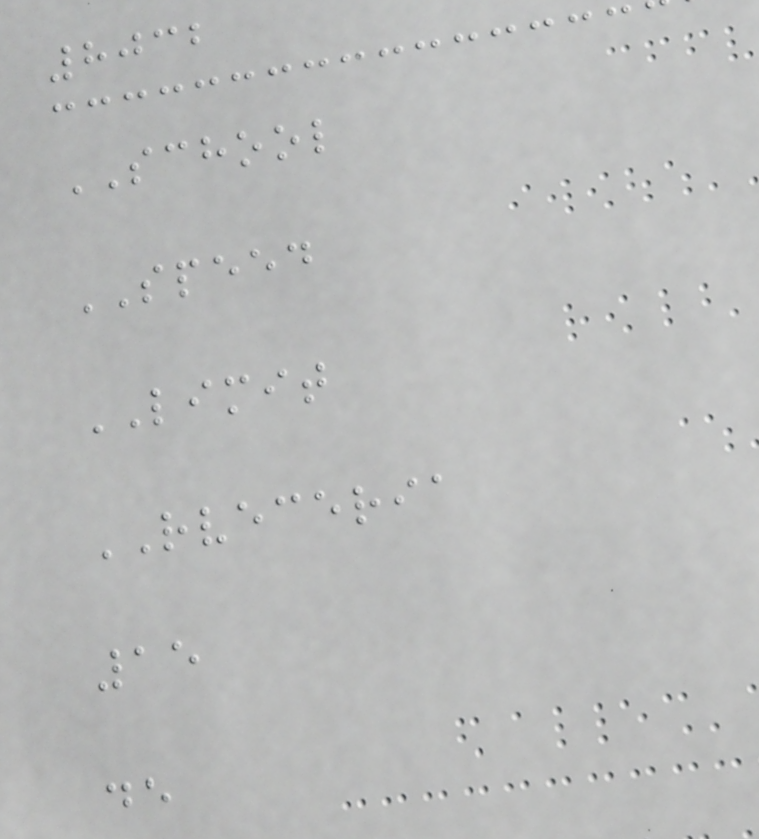8032
SCHOOL
SPEED
LIMIT
RVECERIA
15
de
